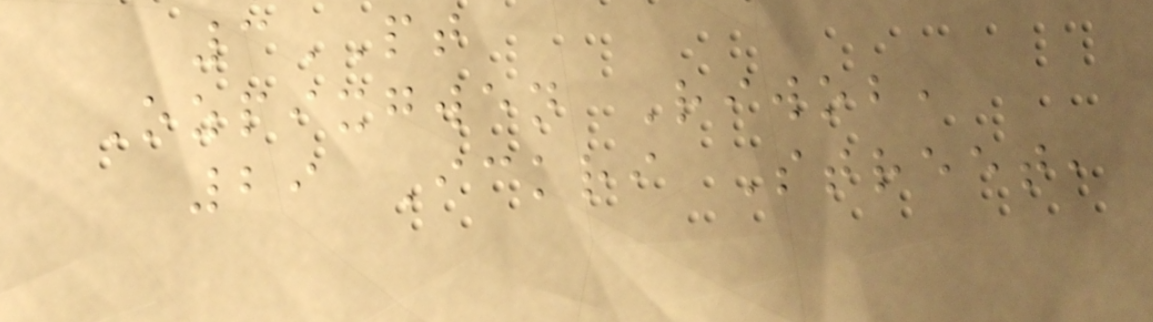3PT
Ozpixgwen Riwob,
29 Ickri Street,
